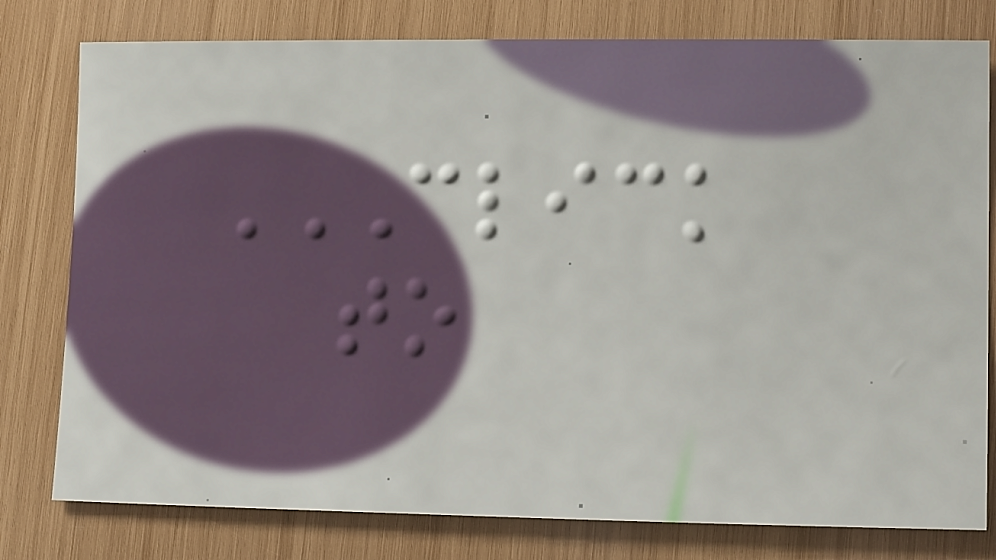CLICK
TO
